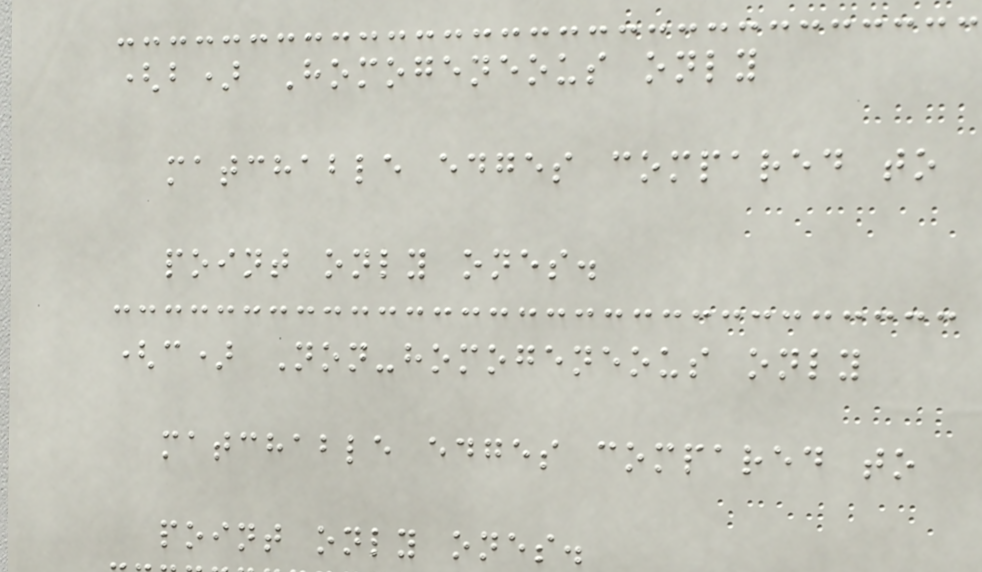(b) Homogeneous only
matchable edges compared to
point only ones.
(c) Non-homogeneous only
matchable edges compared to
point only ones.
